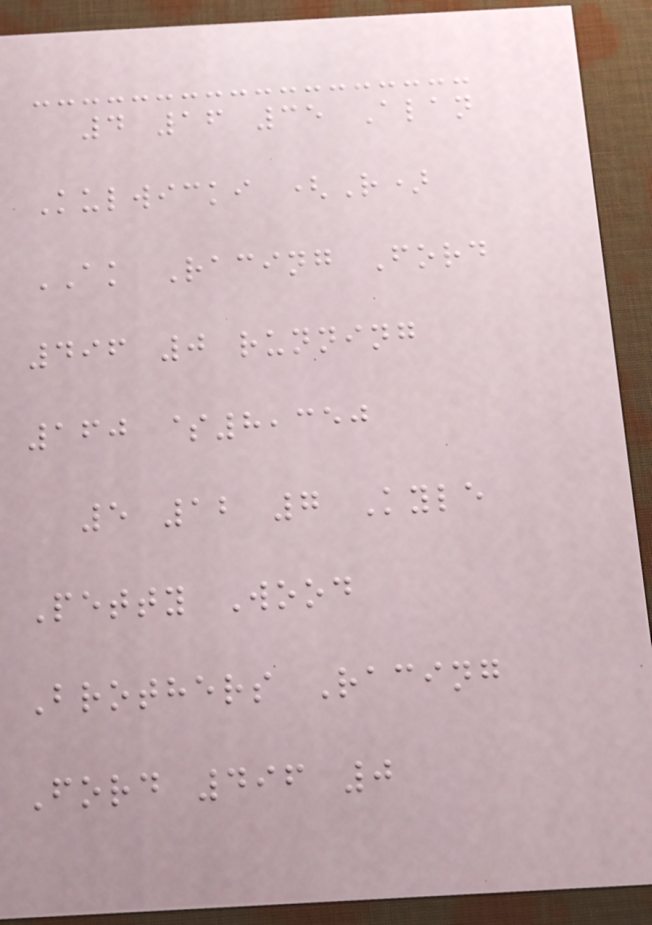4 16 35 Alan
Kulwicki (R)
AK Racing Ford
496 0 running
160 $8,350
5 12 7 Kyle
Petty Wood
Brothers Racing
Ford 496 0
